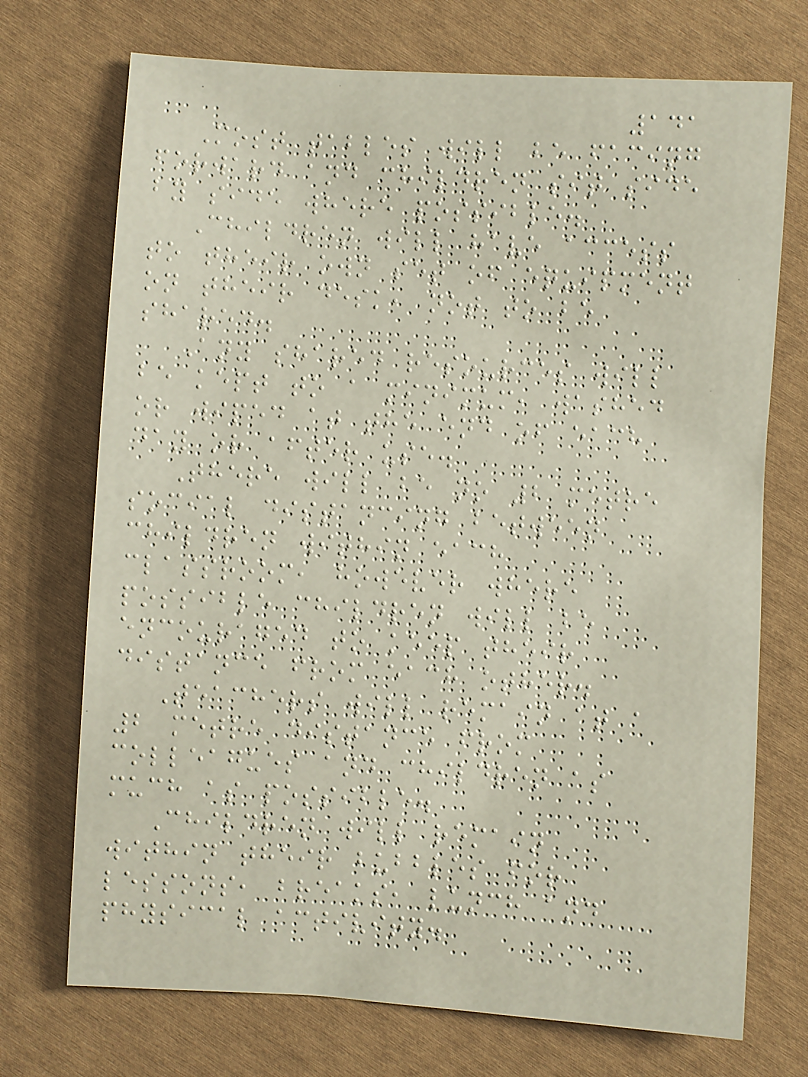141
Most tables will be facing
forward and children sit side
by side where possible.
Children will have access
to their own set of equipment
on their desk, not to be
shared.
Any shared resources will
be kept to a minimum, washed
or wiped at the end of each
day or after use.
There will be no 2 metre
social distancing between
children within each
classroom, however where
possible children will be
encouraged to keep their
distance from each other.
Teachers will remain at a
2 metre distance from
colleagues and children as
much as possible.
Children will remain
within their bubbles for
lessons, breaks, lunch and
physical activity.
